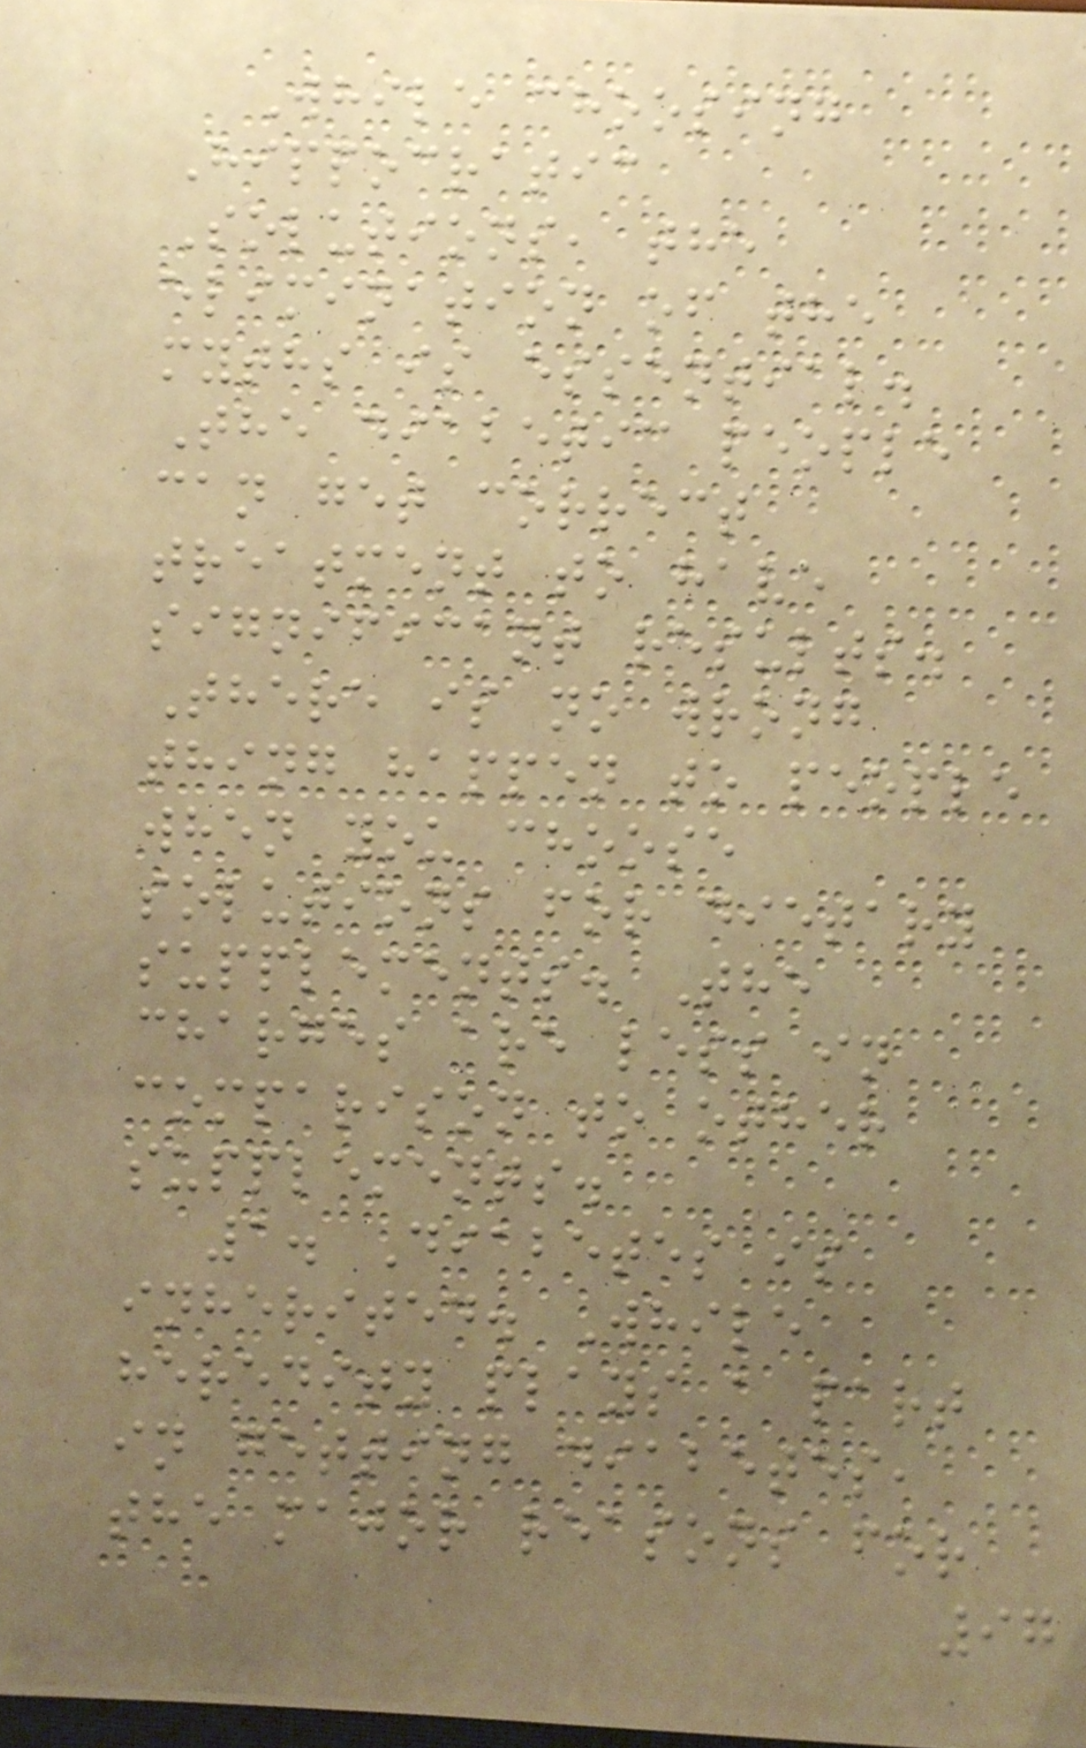While choosing
Hippocratic
Solutions, the
elimination of the
myths is essential.
The diabetic people
can get correct
treatment to have
significant results.
There is no wrong
thing happen to people
when you choose
solutions for dietary
supplements. The
charges are less in
comparison to other
supplements.
1. Diabetes is
inherited. While
heredity plays a part
in getting diabetes,
the major reasons for
97
